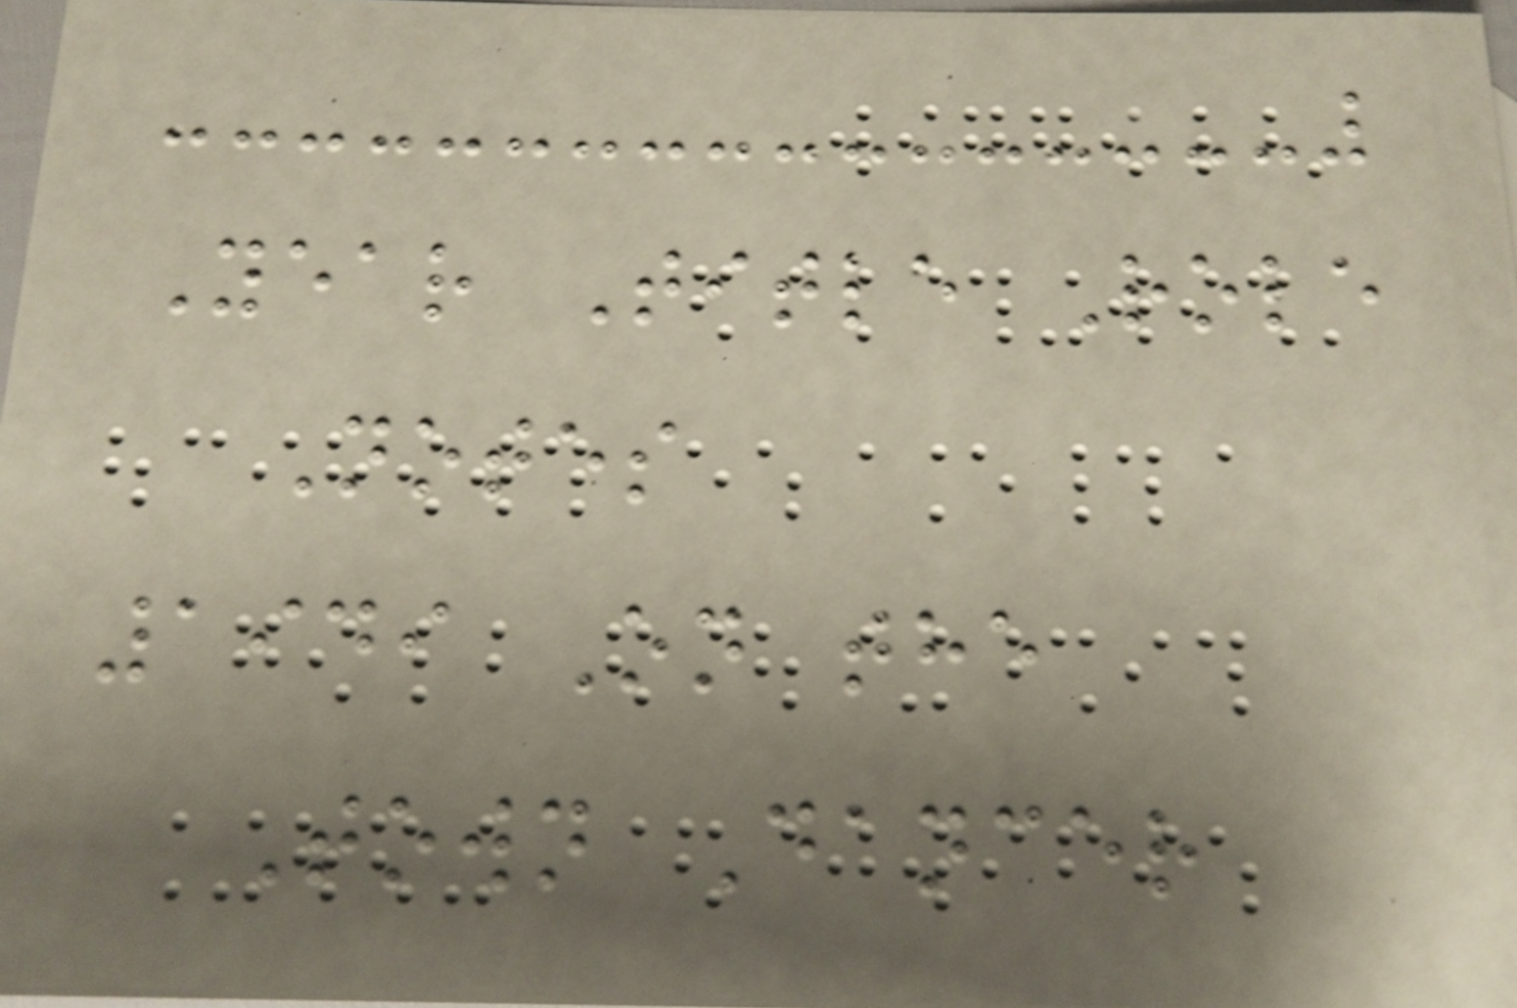Year Title Role
Notes
1949 On the
Town Dancer
